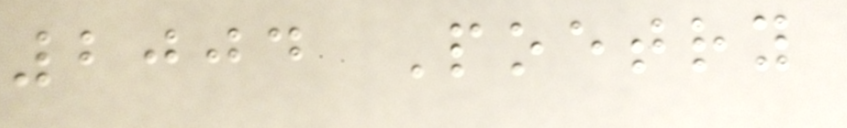2004 Poetry
